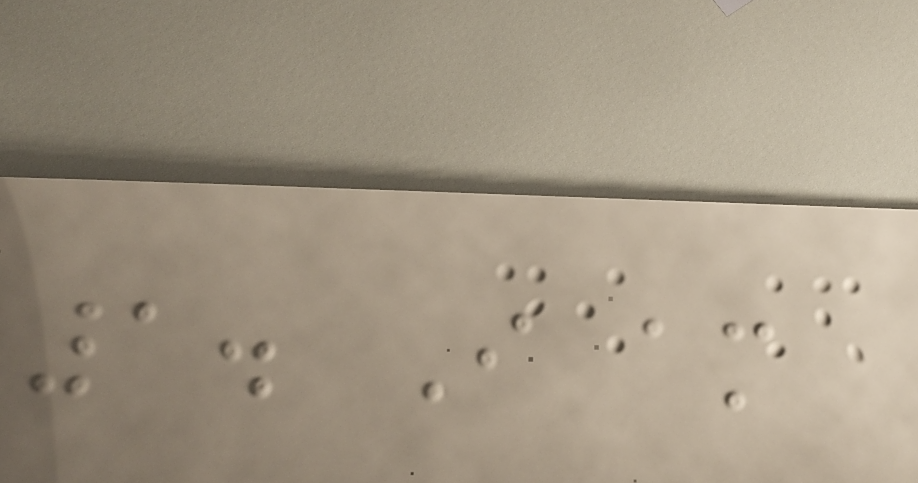1. I am
